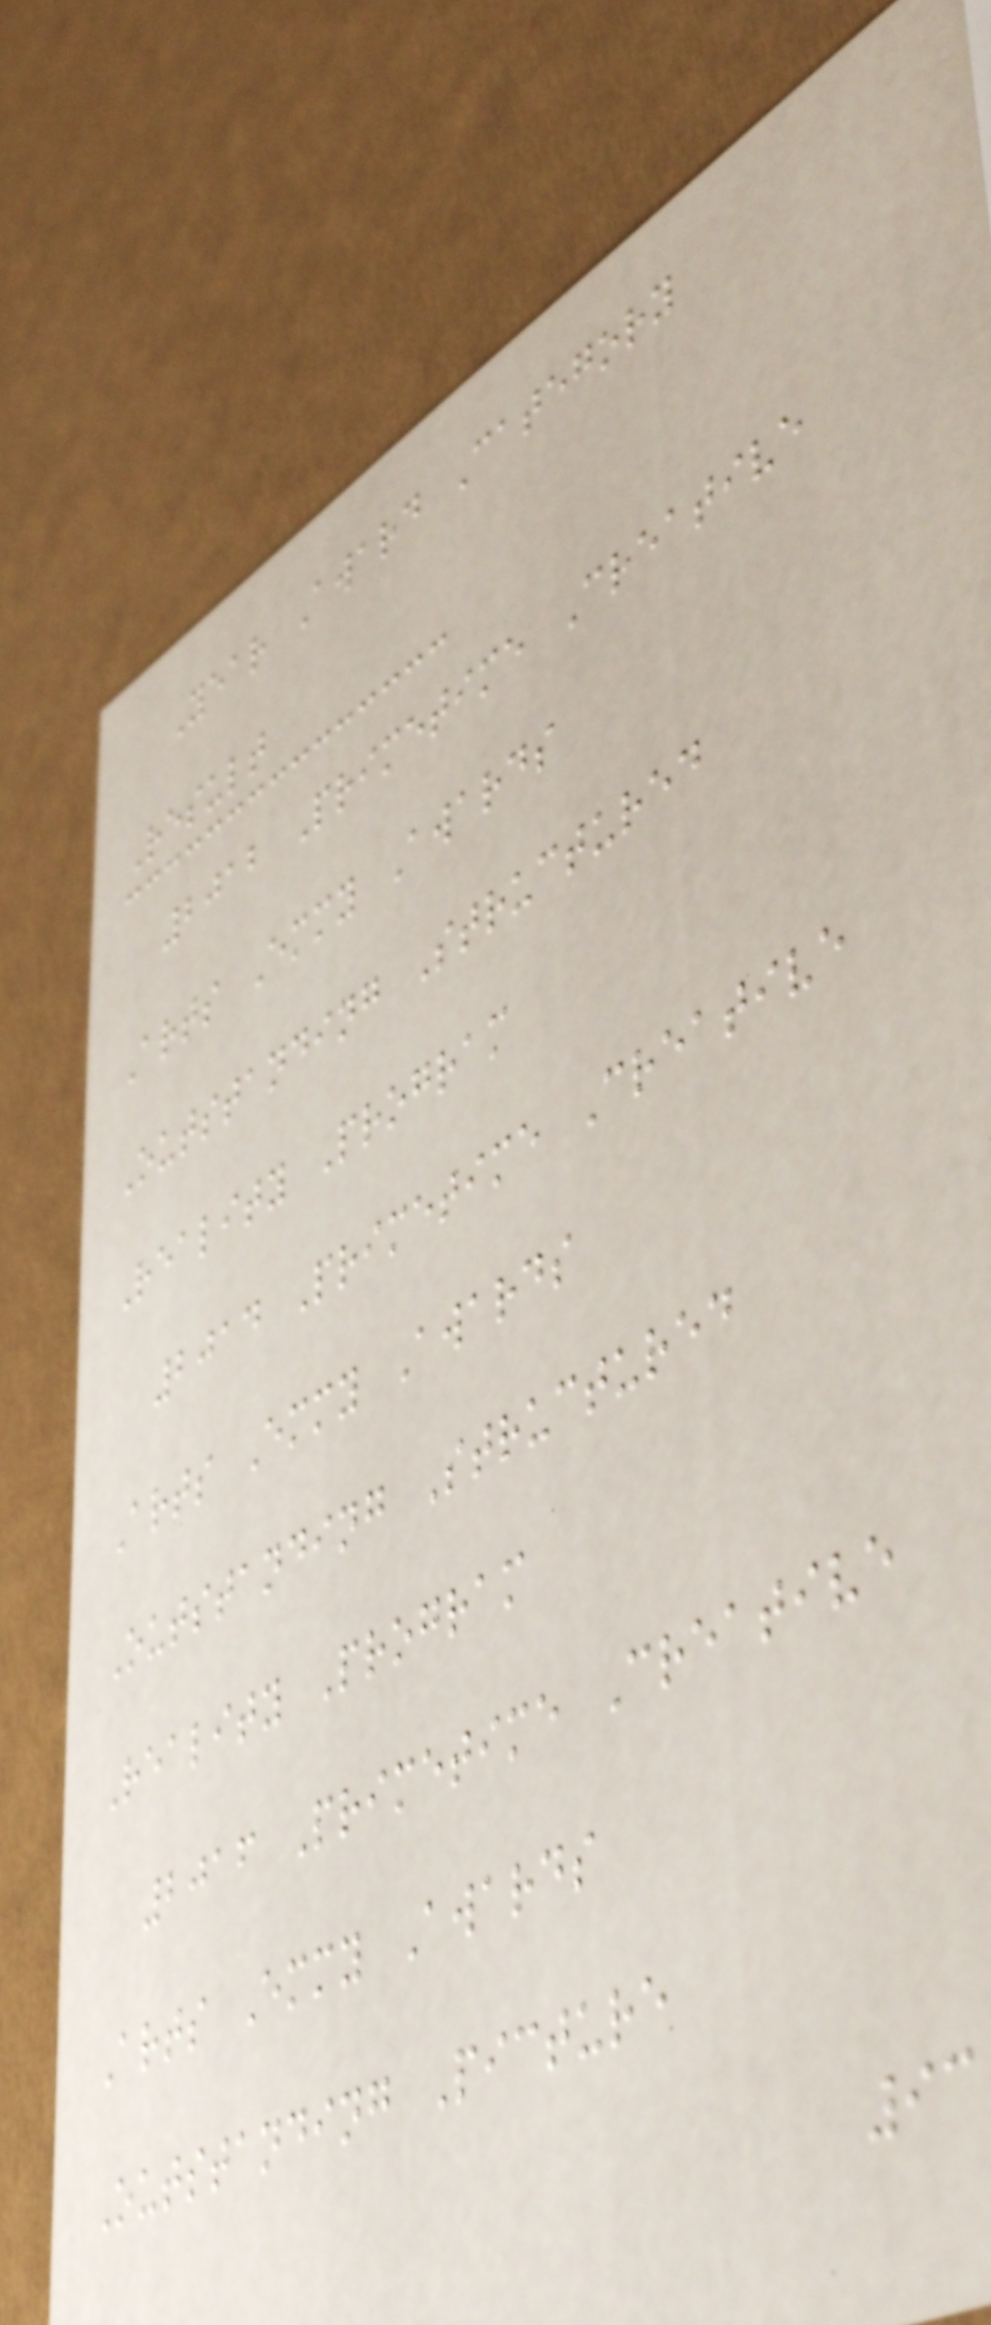Year Award Category
Result
2012 Primetime Creative
Arts Emmy Awards
Outstanding Structured
Reality Program
2014 Primetime Creative
Arts Emmy Awards
Outstanding Structured
Reality Program
2016 Primetime Creative
Arts Emmy Awards
Outstanding Picture
93
